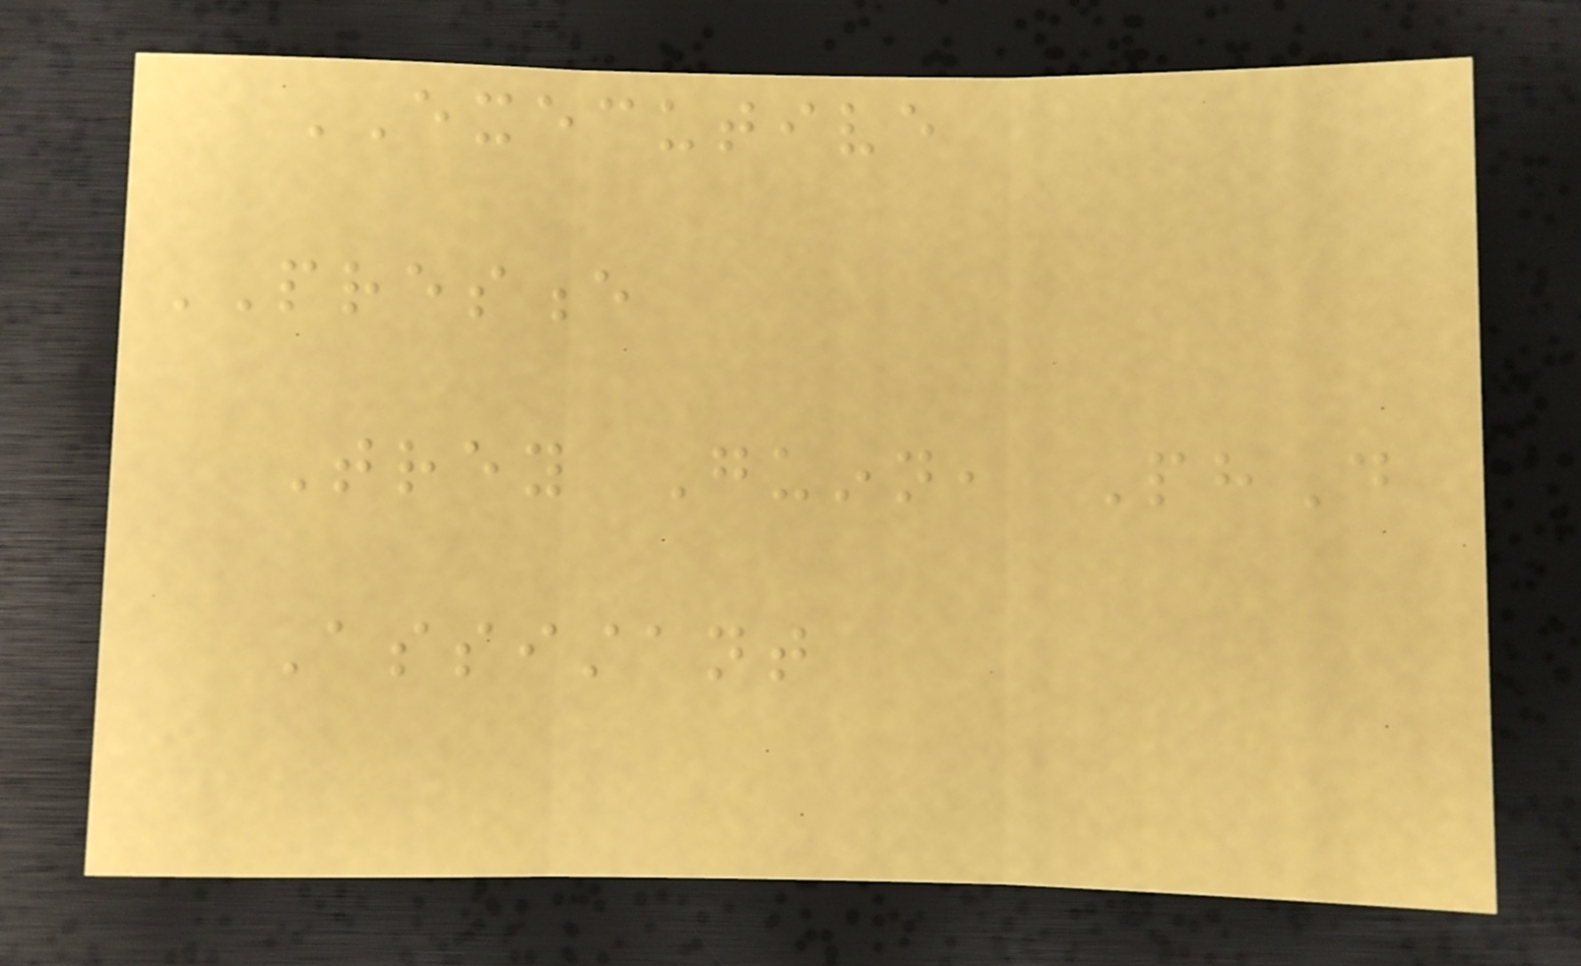EXECUTIVE
PRESENCE
Trey Guinn, PhD
Assistant
